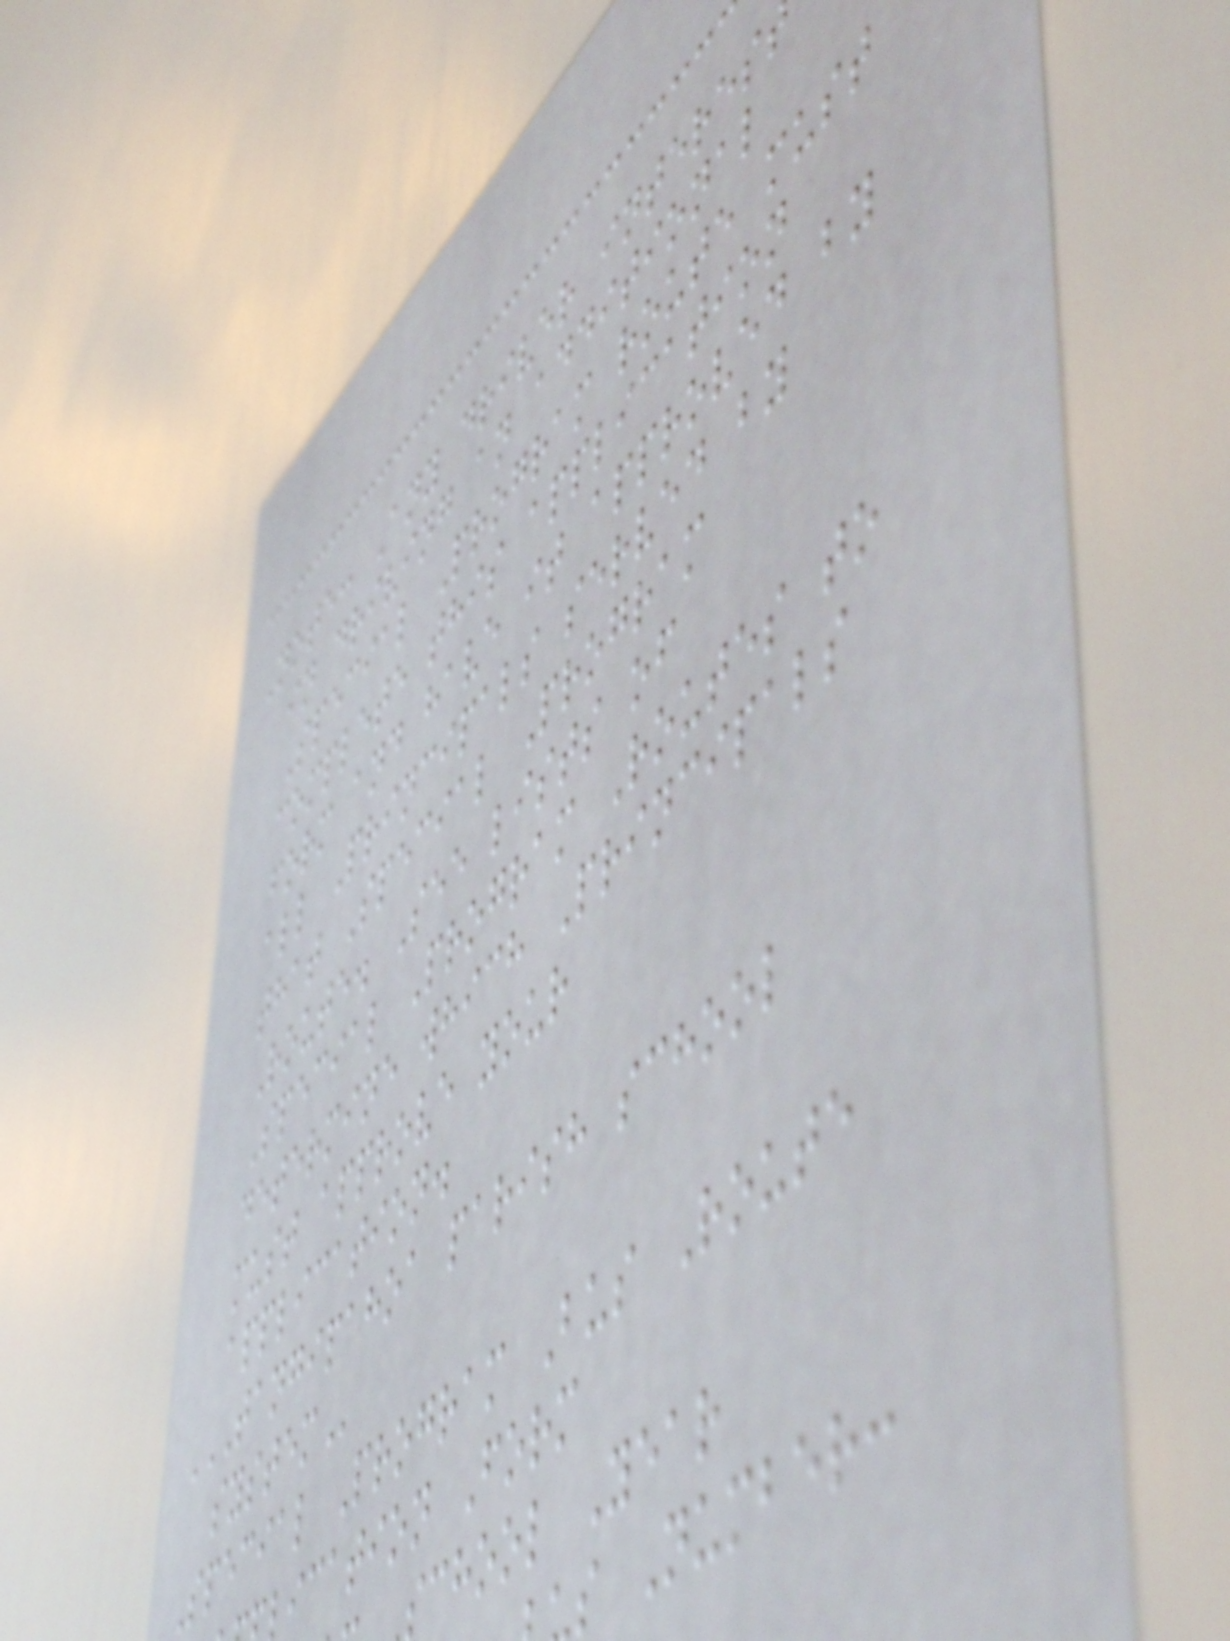Note: Any driver interes
in driving an additional
Special Program route must
complete this application
form and have it approved by
all Principals served by
that Special Program
Route. See lists of
Special Program Routes to
determine which Principals
must approve your
application.
TANGIPAHOA PARISH SCHOOL
Special Program Bus Route
ication Form
school Year
s Number:
